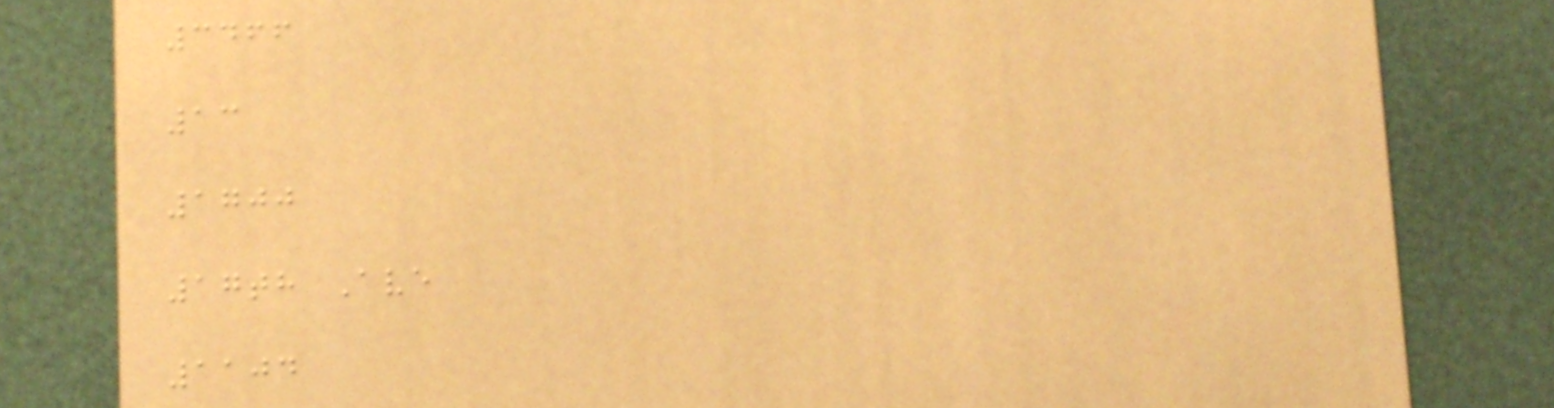3466
13
1700
17th Ave
1104
